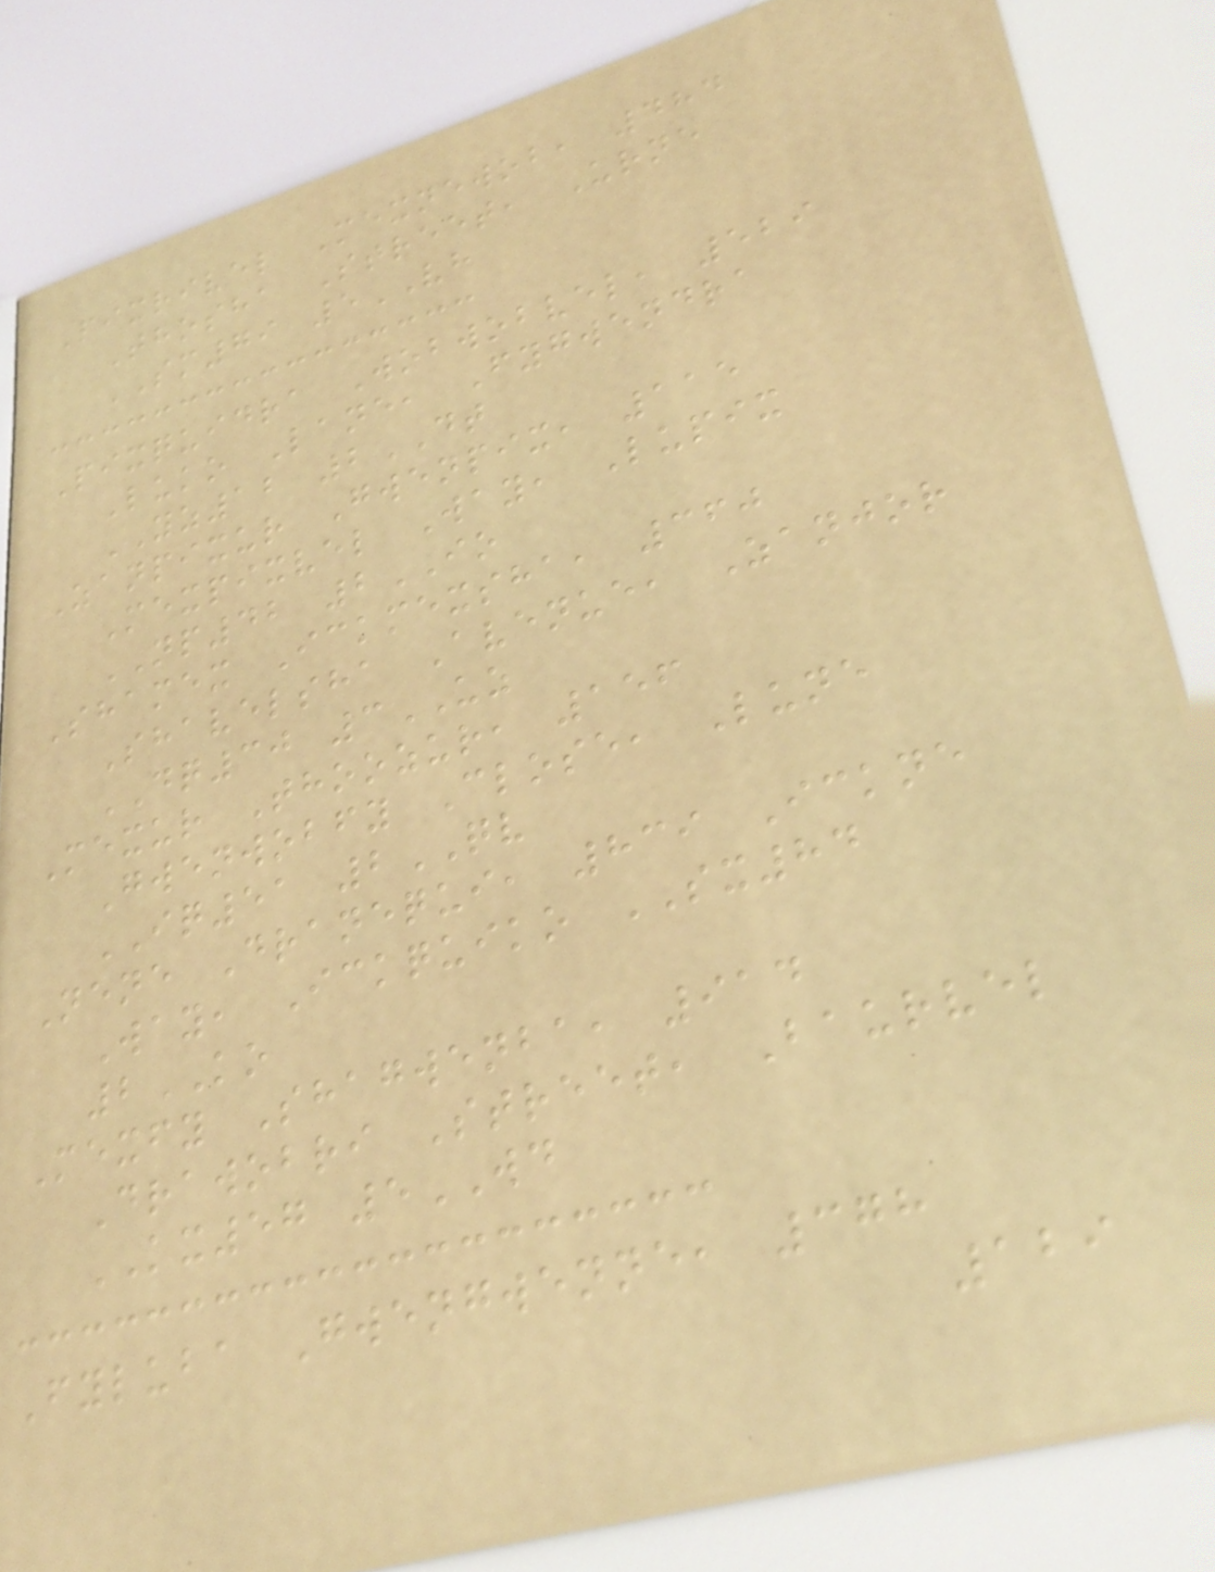Pixrivel Mexnewob, 484
Thosha Street, Urne
SM79 5VH
Pixquidra Wobwobvel, 529
Luko Lane, Fygwendra
YZ12 2DT
Zanpixur Gwenpix, 115
Mexpixvel Way, Lupix
NP42 2IO
Shamex Ickmexsha, 360
Shavelsha Avenue, Zanjor
DQ30 3UZ
Mexur Thoozur, 156
Gwenwobfy Close, Lune
IQ51 2QV
Nene Dranequi, 839 Ickne
Way, Ickquiko SX84
2KO
Mexfy Shagwenba, 914
Drawobri Street, Baurvel
KX57 5WD
Fyluba Gwengwenne, 378
129
